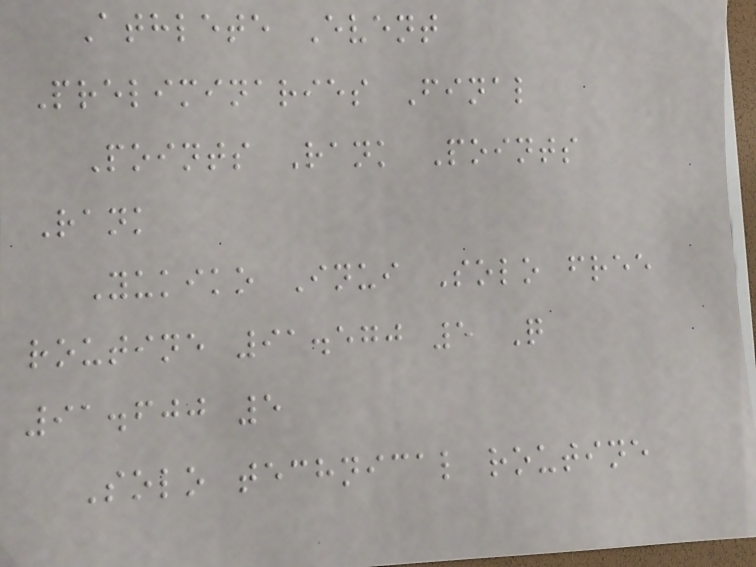Athlete Event
Preliminaries Final
Points Rank Points
Rank
Yukiko Inui Solo free
routine 91.570 5 Q
91.600 5
Solo technical routine
